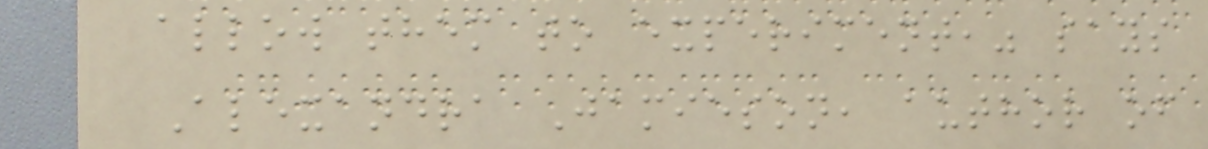allow them to experiment," says
Alexandra Jamieson, author of
